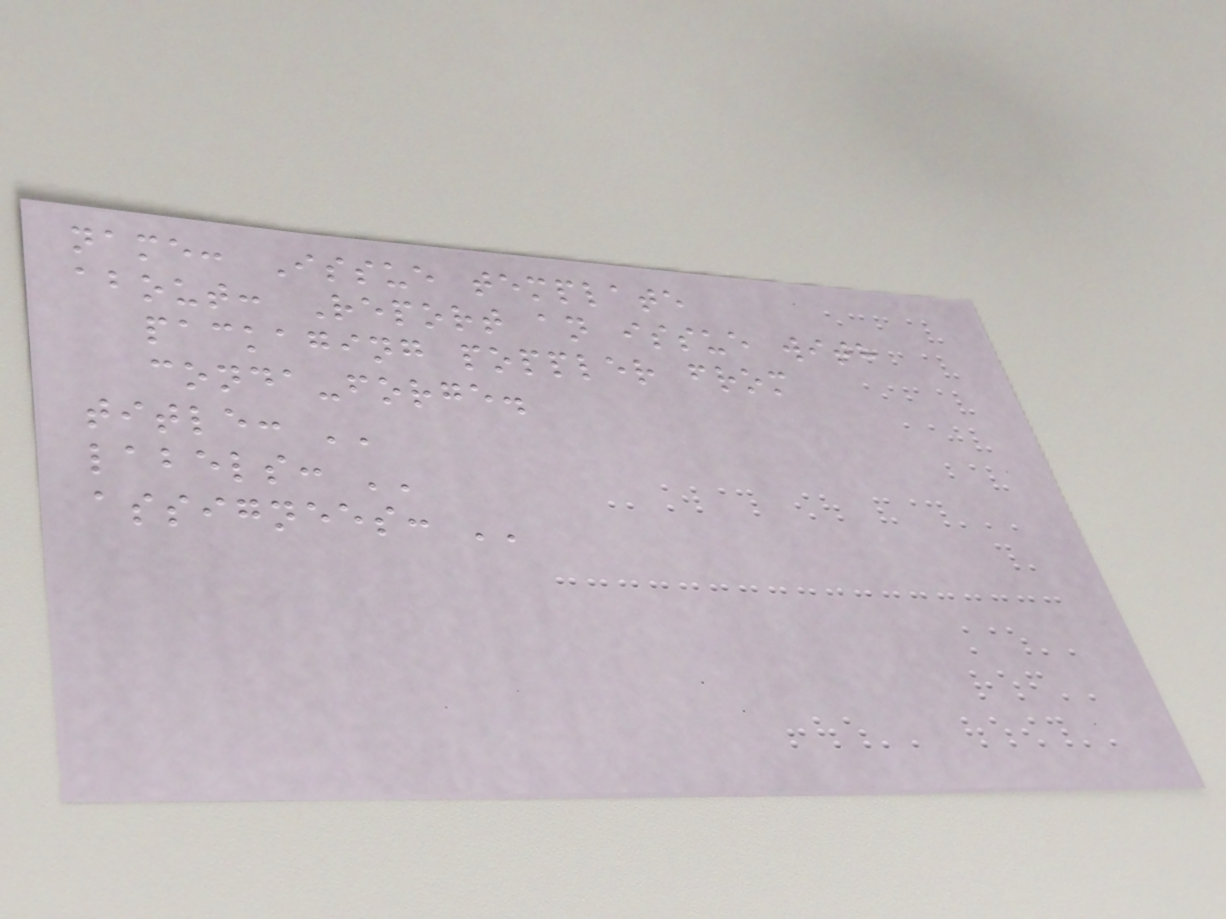name: Issue template
about: Report an issue with
packaging poppler from
conda-forge.
title: ''
labels: ''
assignees: ''
